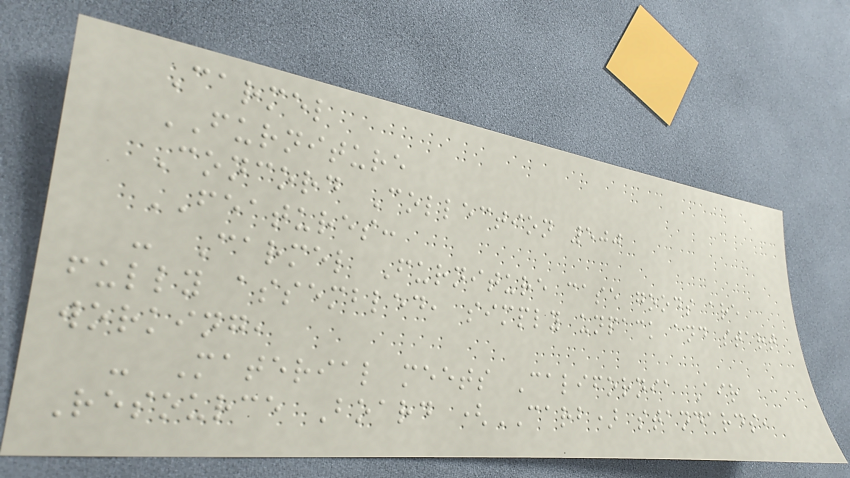Carmel
FURNITURE
Concord Collection 500
FEATURES:
- Carmel Furniture case goods are
fully assembled, simply unpack and start
working,
- Material meets California Air
Resource Board (CARB) standards,
